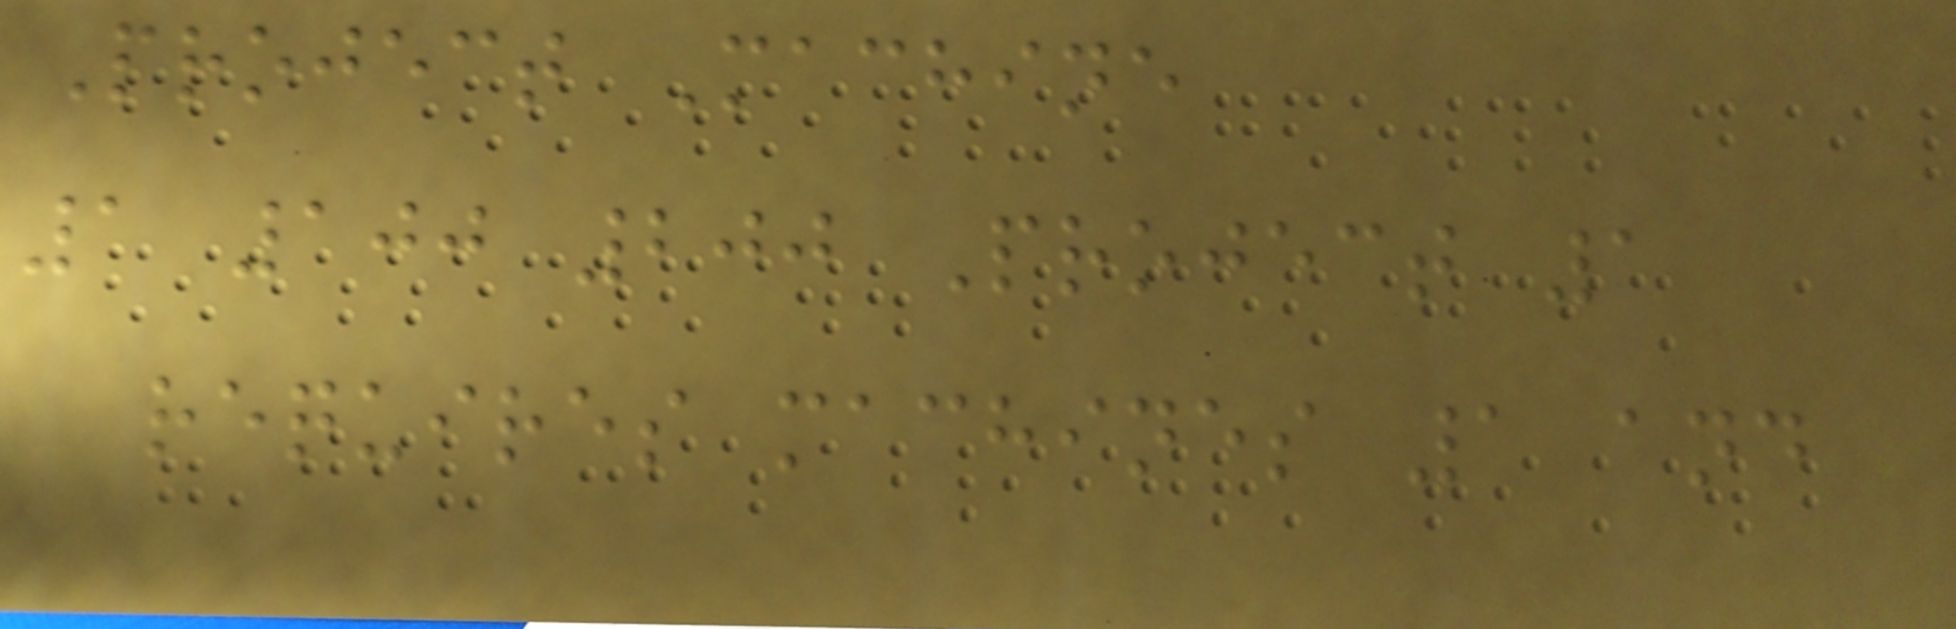Project Machine
1 100 200 Project 1
requires machines 1 and
